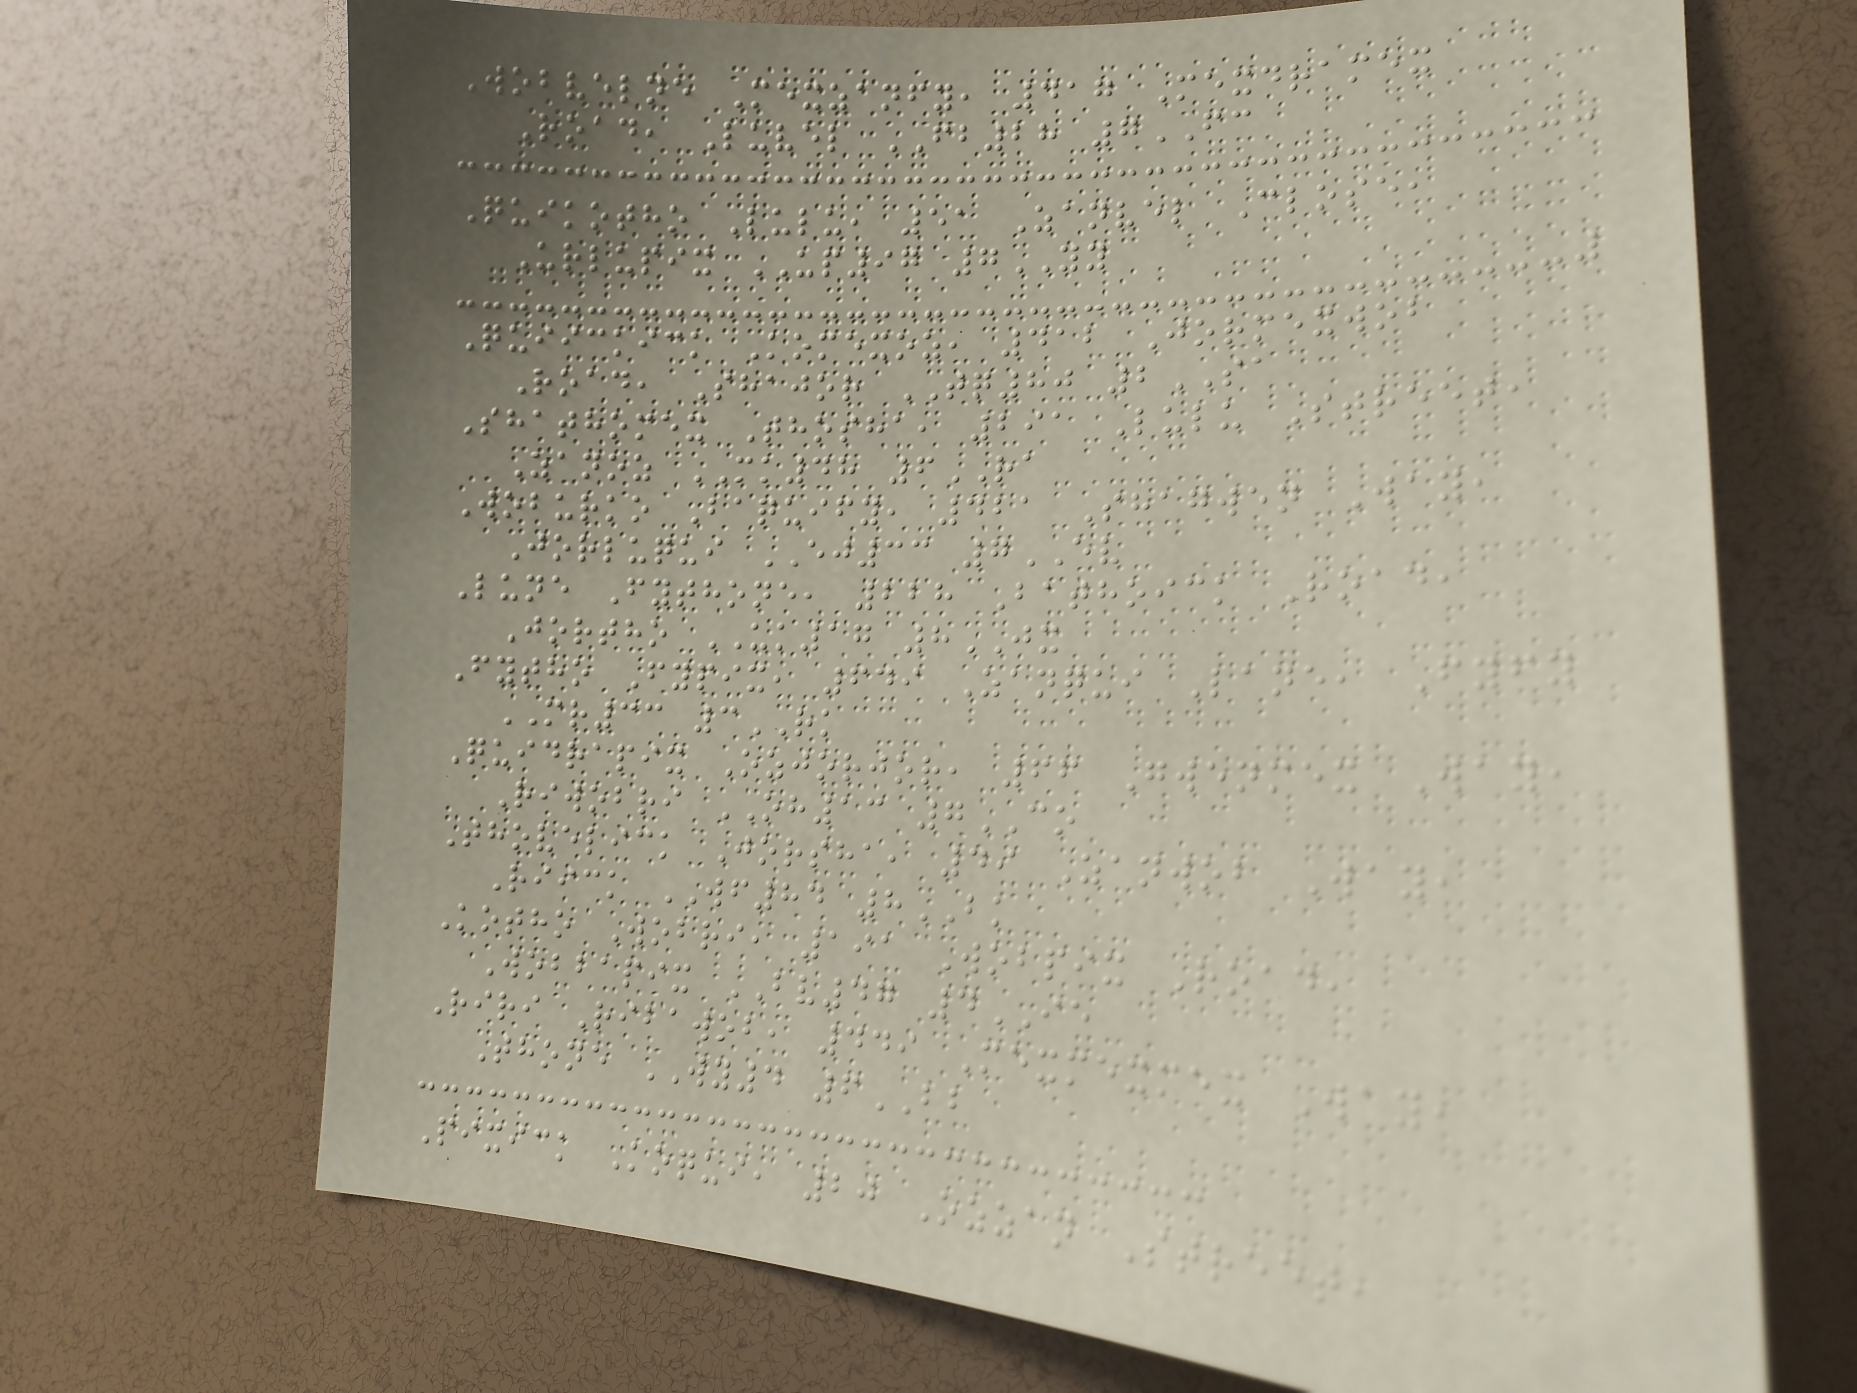Wobvelne Mexzanfy, 417 Mexdramex
Road, Luvel FB28 7FC
Quikotho Lulu, 51 Zanvel Close,
Urlupix UP97 7YY
Quiickick Komexoz, 412 Jormexwob
Road, Shajor TQ80 2SA
Shathomex Thosha, 291 Lulu Street,
Zanoz MK48 6RA
Woburko Baquify, 421 Shagwen Way,
Jorluqui EJ33 7EV
Lune Fythone, 228 Bathoick Road,
Jortho UK17 8JX
Fytho Fypix, 649 Zanqui Lane, Fyfy
MR33 3RK
Quidrapix Ozjorjor, 66 Gwenmex Way,
Riwobri OH13 7CO
Thovelick Jorsha, 49 Zanwob Way,
Riick WF84 8BK
Kotho Wobri, 191 Wobpix Road,
Wobbapix BV47 4IE
Riri Ribawob, 449 Mexmexmex Way,
Thone WY4 6BB
Pixick Koqui, 20 Ozzan Street,
